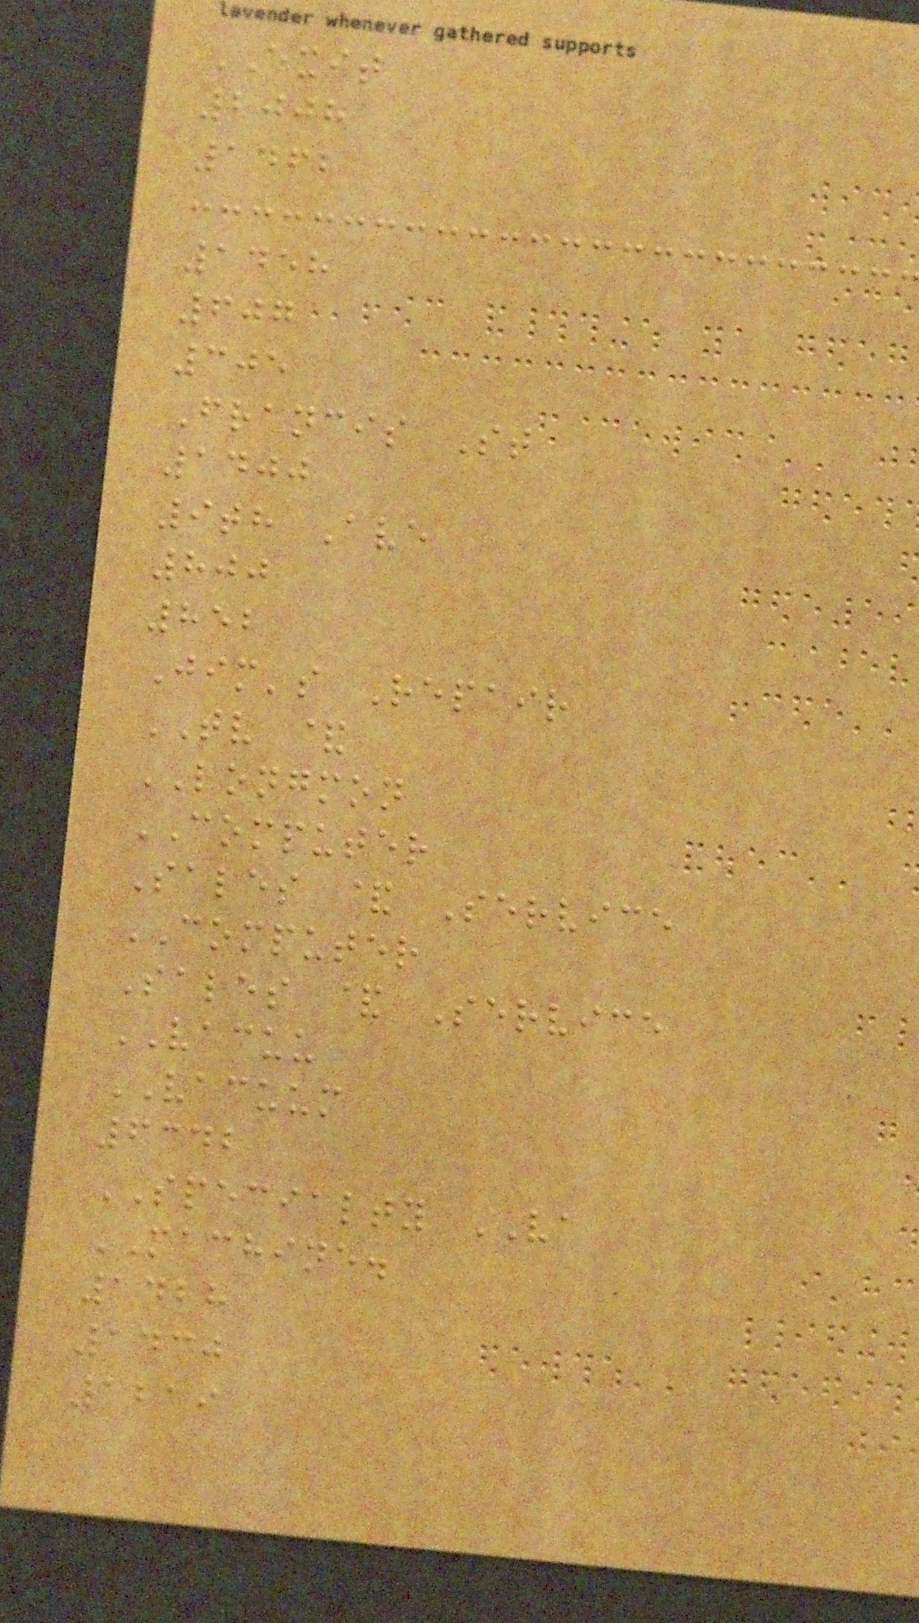EXIT
2008
1462
1458
607
305
Francis St
1400
9th Ave
800
852
Jim's Repair
TV &
LONGMON
COMPUTER
Sales & Service
COMPUTER
Sales & Service
VACUU
VACUUM
6342
SPECIALTY VA
MACHINE.
1428
1430
1219
